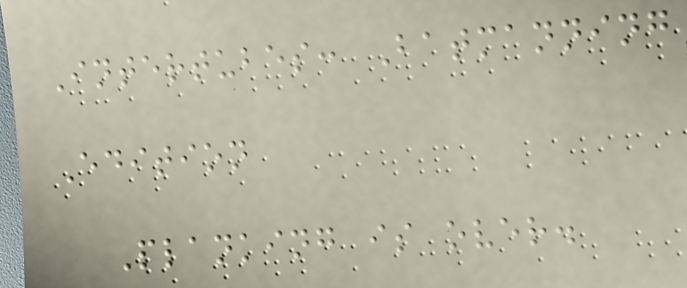Intertubes: Batmanning
Edition
Planking is over.
